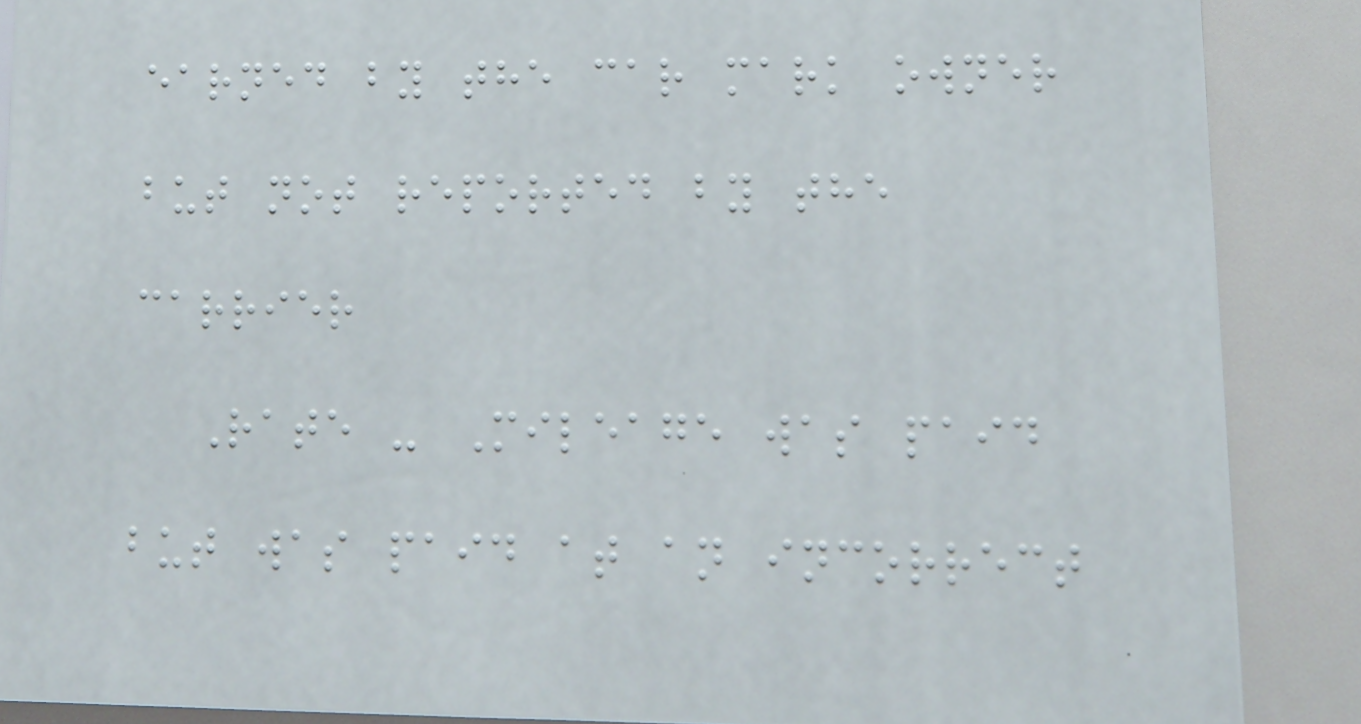earned by the car mark owner
but not reported by the
carrier
Rate - Mileage was paid
but was paid at an incorrect
